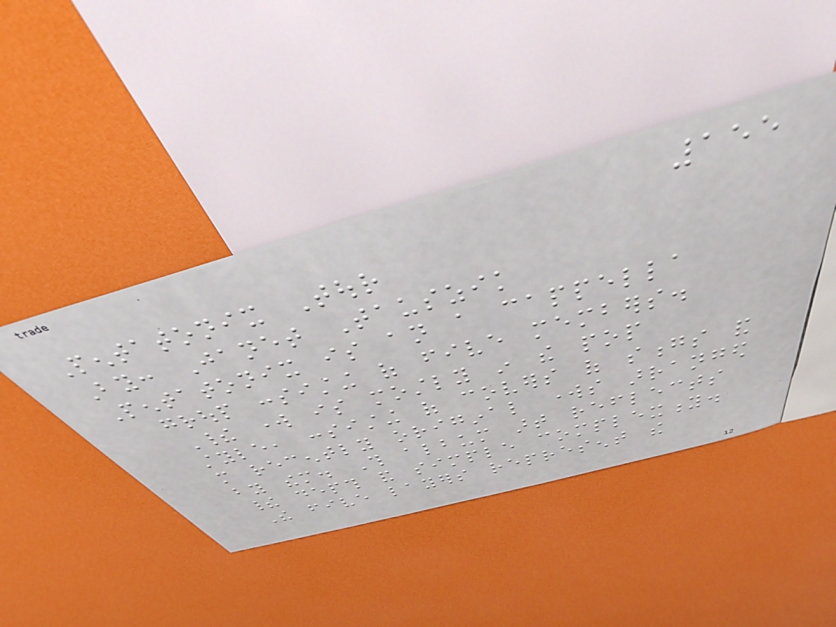155
Pentatonix Tour
By: Janet Tauszik
Pentatonix is an a cappella
group consisting of five members.
Their work is mostly in the pop
style, consisting of covers of songs and
more recently original works arranged
by them. This album art reflects
their depth and simple complexity.
The five layers represent the
